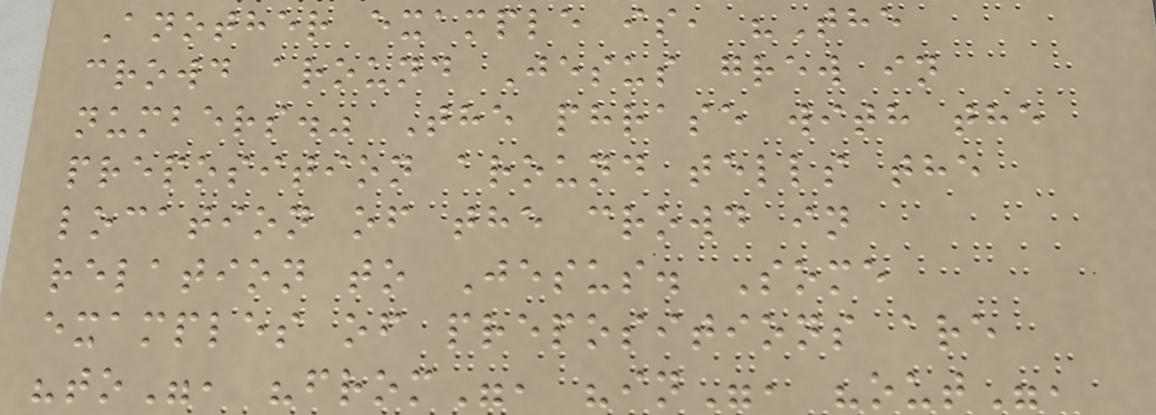Another example is, "The
crowd around Jesus grew in
numbers." The phrase with the
preposition around tells the
location of the crowd in
relation to Jesus. Some
examples of prepositions are
"to", "from", "in", "out",
